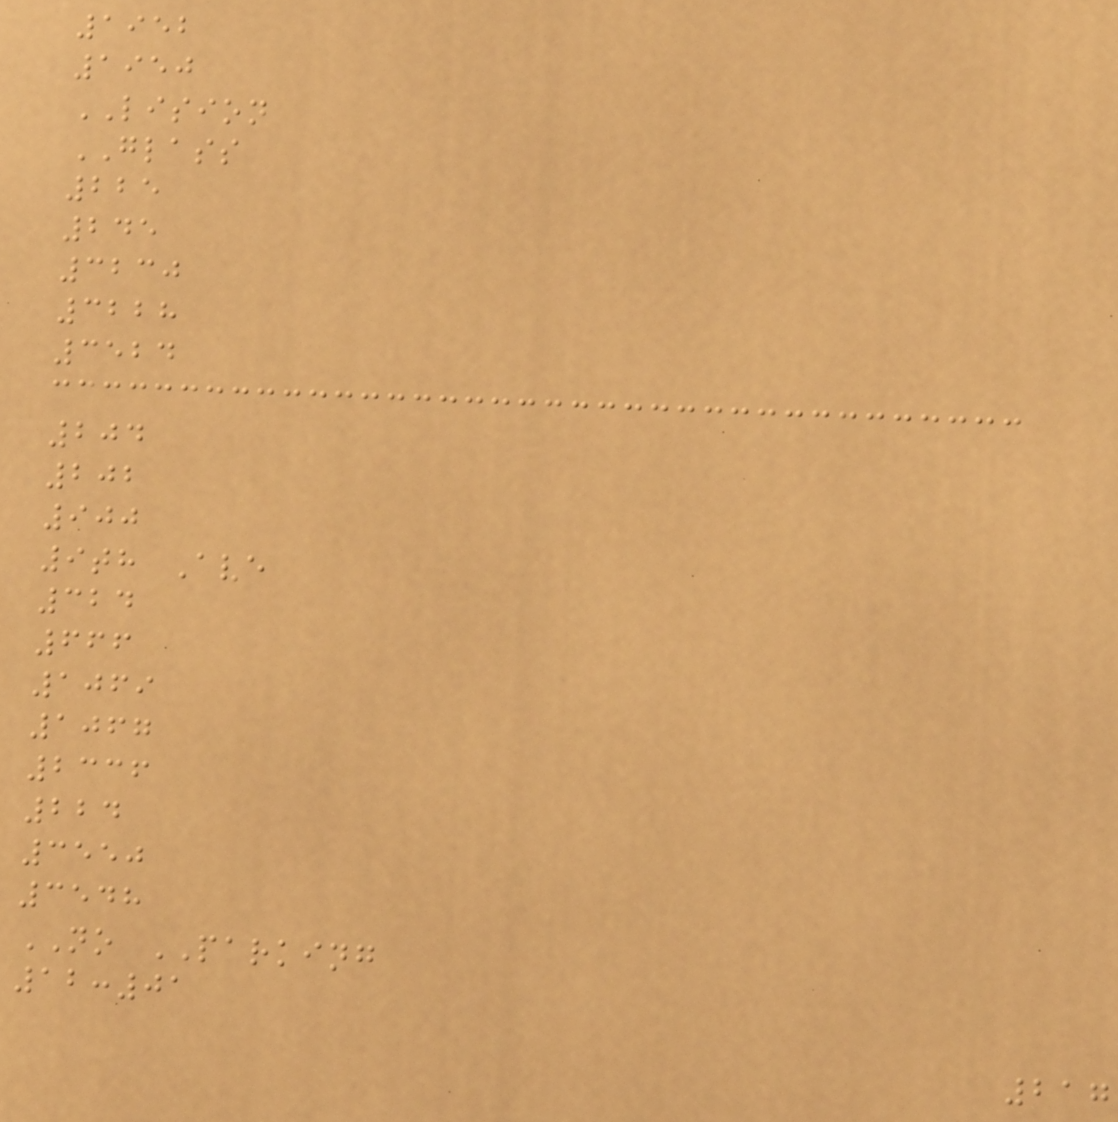1952
1950
LISION
GLASS
225
245
3230
3228
3524
204
202
900
9th Ave
324
666
1069
1067
2336
224
3550
3548
NO PARKING
12:01
217
